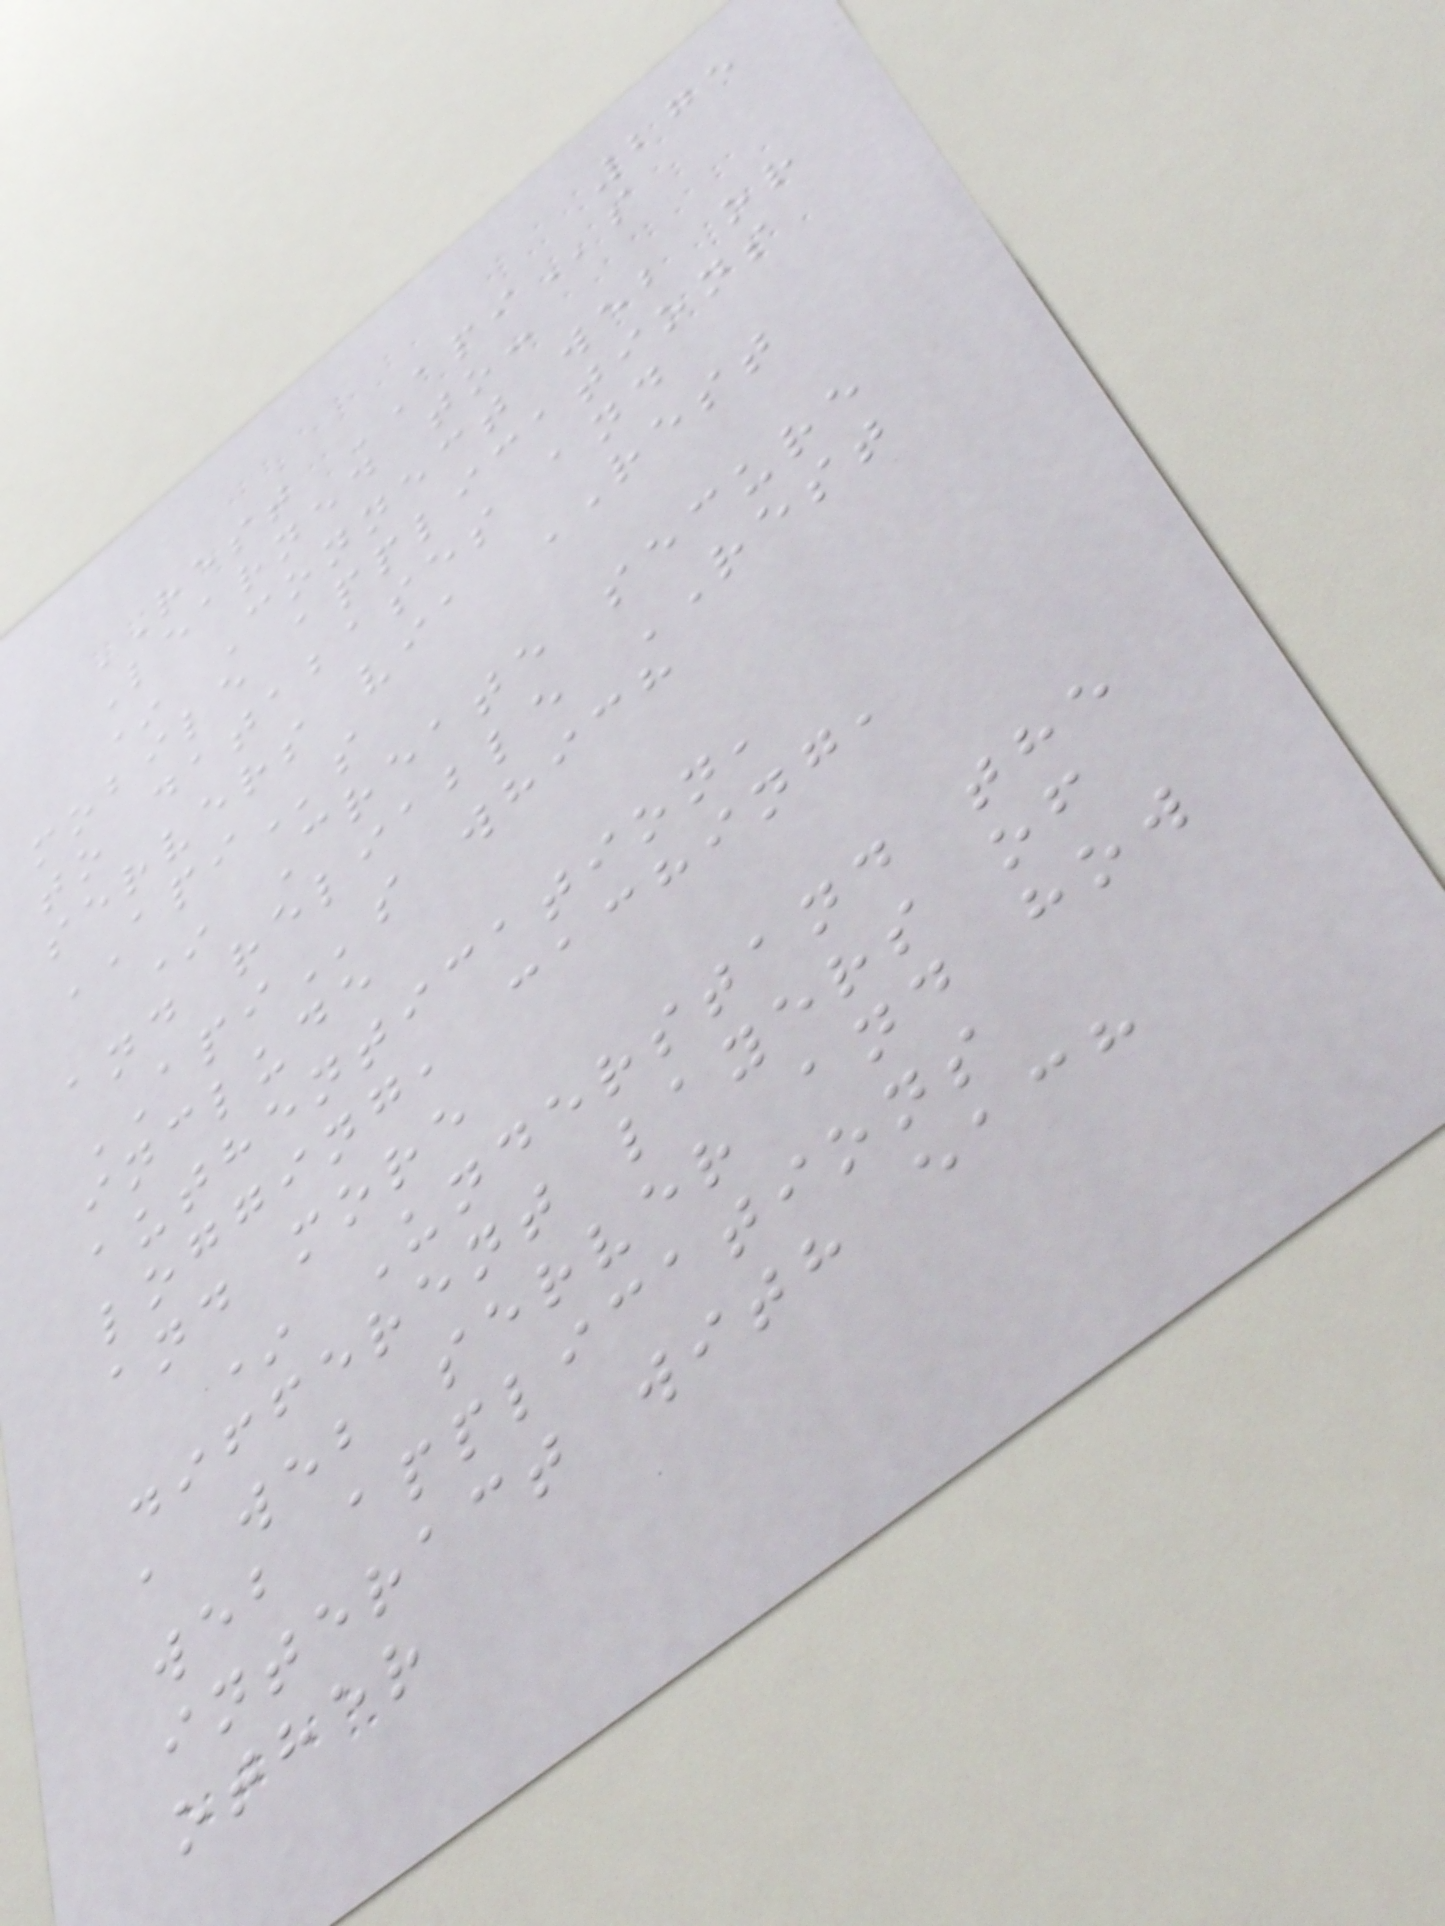275
REST APIs
Learned to:
* Connect web or
mobile applications
to databases and
servers via REST
APIs
* Create secure
and reliable REST
APIs which
include
authentication,
logging, caching,
and more
* Understand the
different layers of
a web server and how
web applications
interact with each
other
